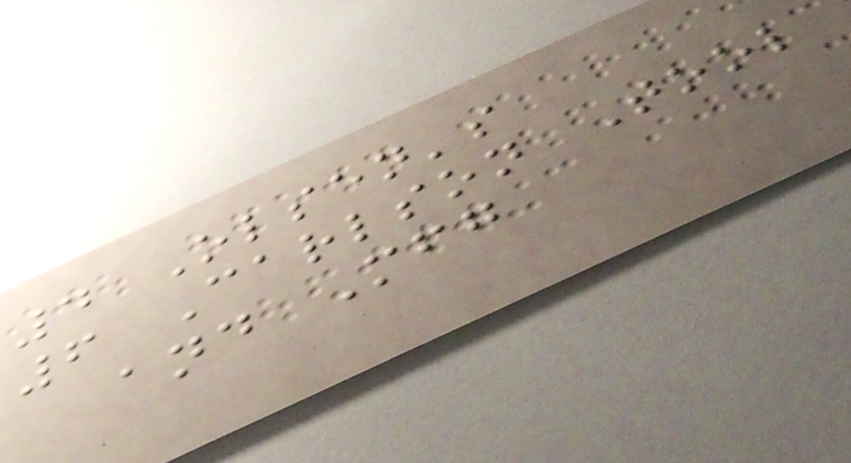4 Olsen's
6 Carlson Tool
and Mfg
